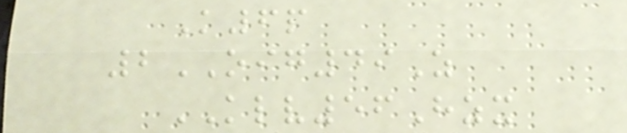K6p
2OIG49Z
KLV56Hzx
